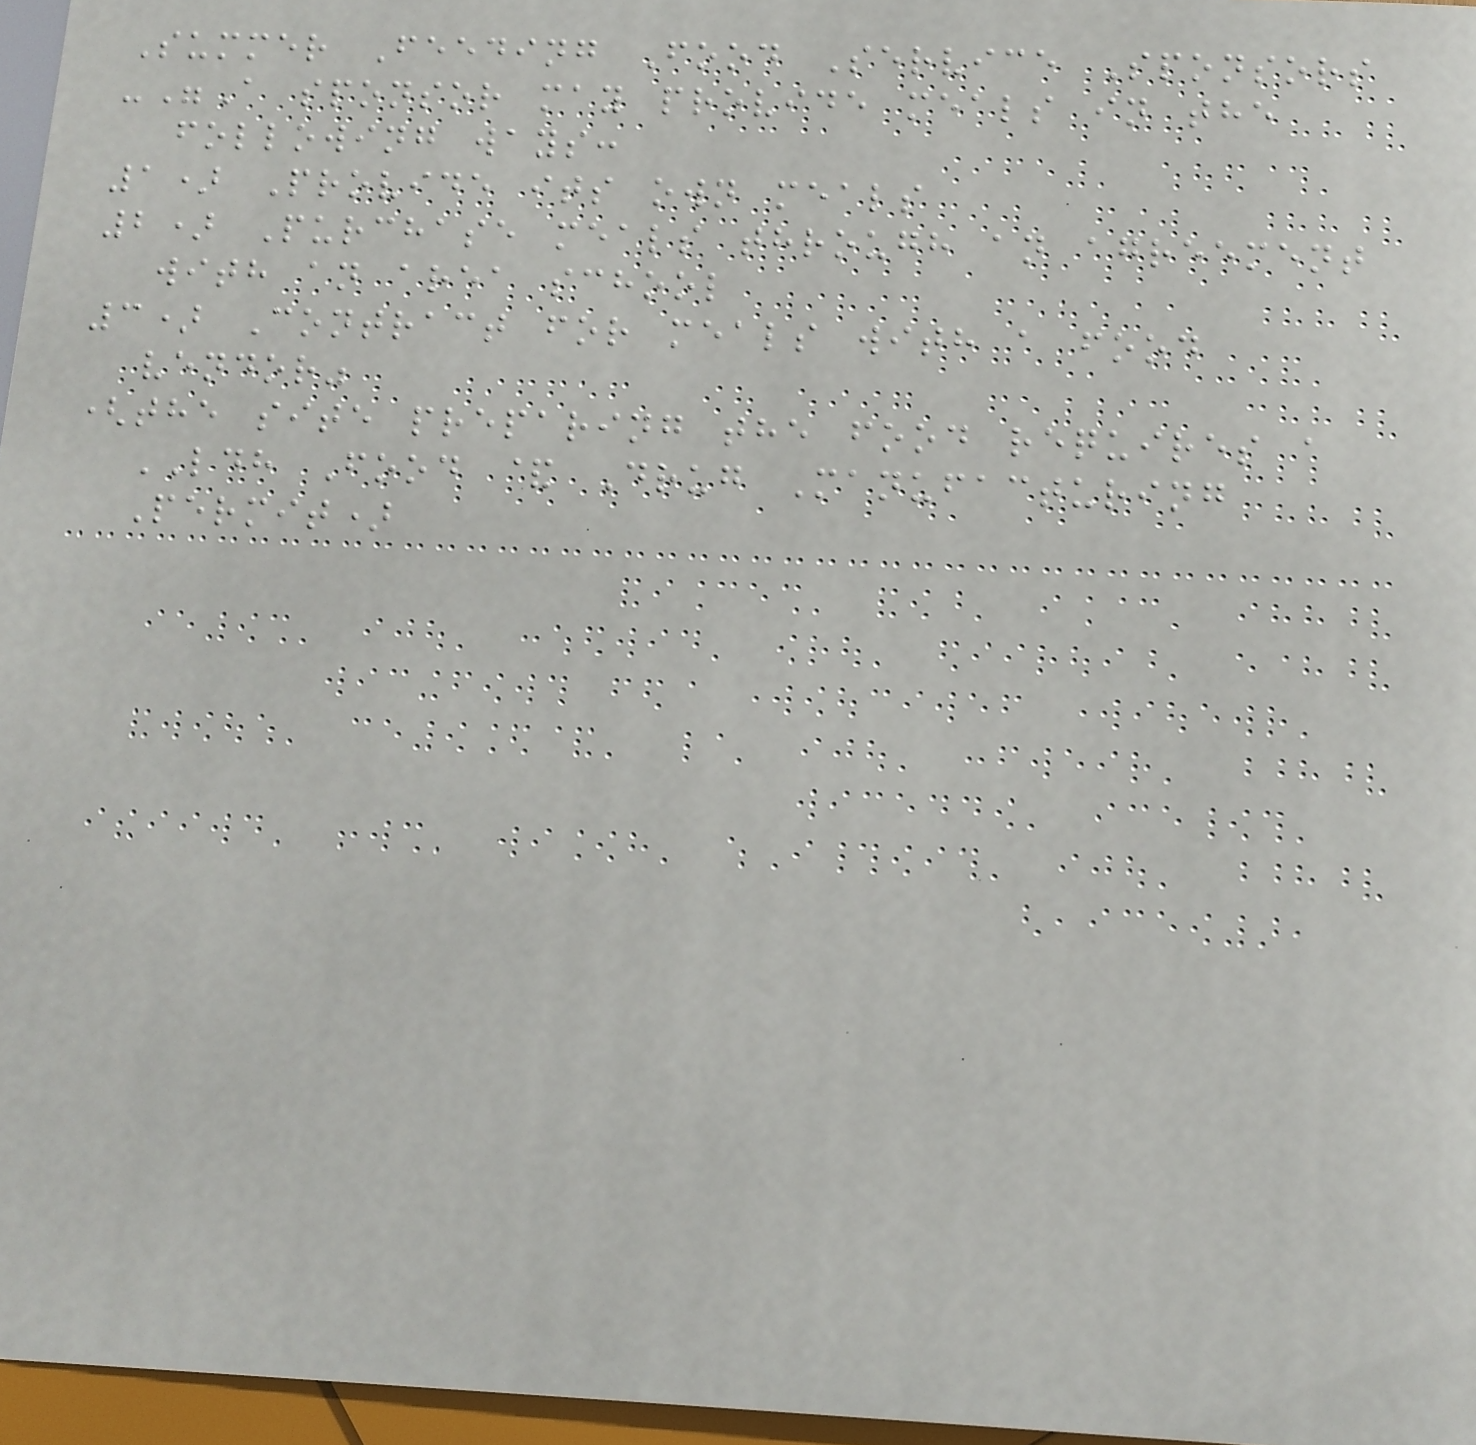Summer Feeding Food Service Sponsors
-"A sponsor may provide meals in the
following ways:
1) Provide its own meals
2) Purchase meals through an agreement
with an area school
3) Contract for meals with a food
vendor"
(the site preparing the food requires a
LDH Food & Drug Manufacturing
Permit)
